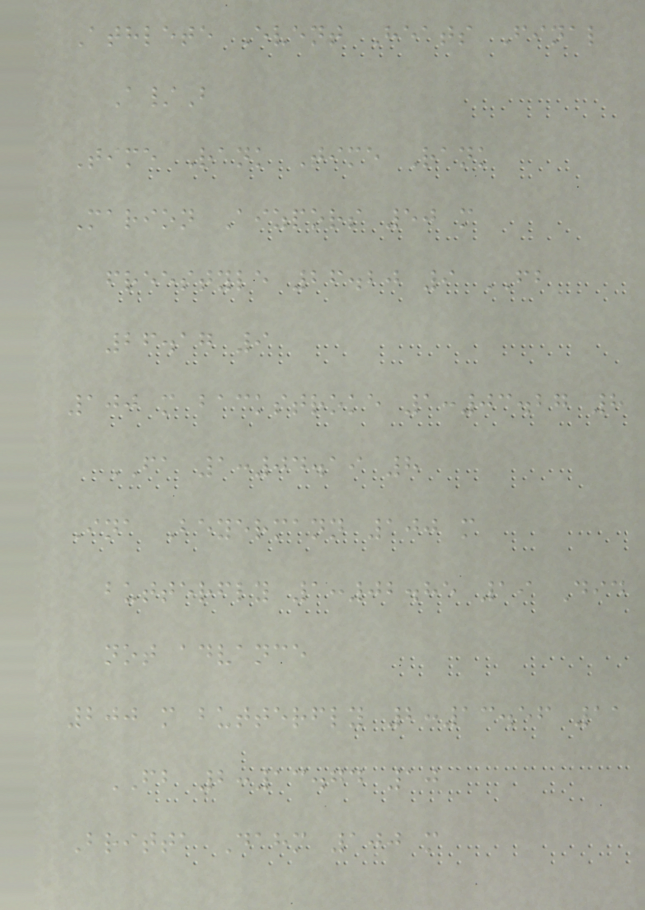Athlete Event Heats Final
A/B
Time Rank Time Rank
Marion Aizpors 50 m
freestyle 26.20 9 FB
26.17 9
100 m backstroke 1:03.27 8
FA 1:04.19 8
Ina Beyermann 100 m
butterfly 1:02.85 19 Did
not advance
200 m butterfly 2:13.56 11
FB 2:13.74 10
Britta Dahm 100 m
